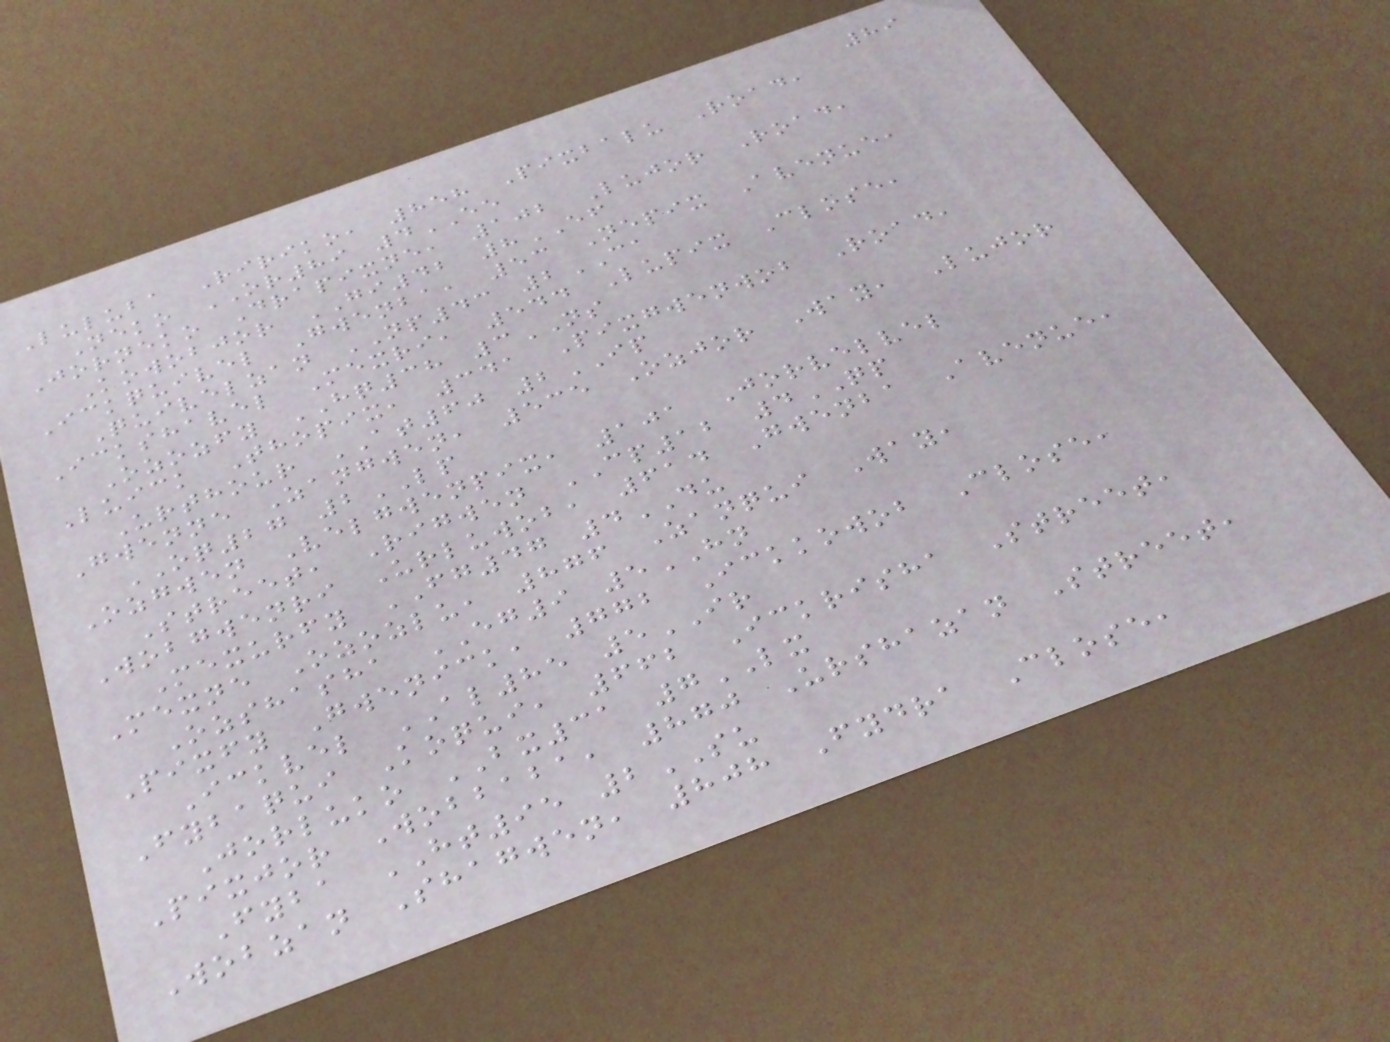89
Luluba Ririko, 858 Pixbalu Road,
Neko OR89 4EE
Jorneko Drapixne, 102 Lujor Road,
Kowobjor GI42 8EF
Ickquivel Gwenba, 53 Nepix Avenue,
Quivelzan NP43 2CA
Ickshavel Mexri, 544 Lupix Close,
Ozozfy HQ38 3NS
Luick Thopix, 341 Pixgwenwob Road,
Urthour AT60 2IP
Gwenne Zangwen, 535 Ozjor Way, Lujor
OQ27 2LP
Ozgwen Velgwenpix, 101 Jorvelvel
Street, Rigwen CP12 4QP
Wobgwenri Urluwob, 614 Gwenba Avenue,
Mexurfy FG47 4DU
Mexne Ozozlu, 876 Zanqui Way,
Ozshasha EG9 5HN
Pixfy Gwenick, 772 Ickkowob Close,
Ickvel AL85 5IR
Fybaqui Koqui, 662 Ickrisha Street,
Jorluko BX31 7LX
Pixjor Wobbaba, 870 Urshazan Street,
Fyba HT95 2SU
Wobzan Shagwen, 808 Fydra Close,
